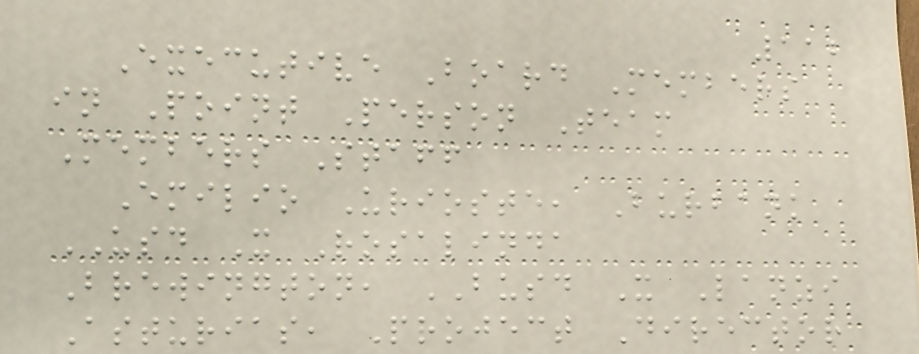112
Executive Board Members
in Point Person Team
Members Staff
Emilio Urioste, Burbank
USD X Rosalinda
Brewington, BUSD X Lanzi
Asturias, Project Director
